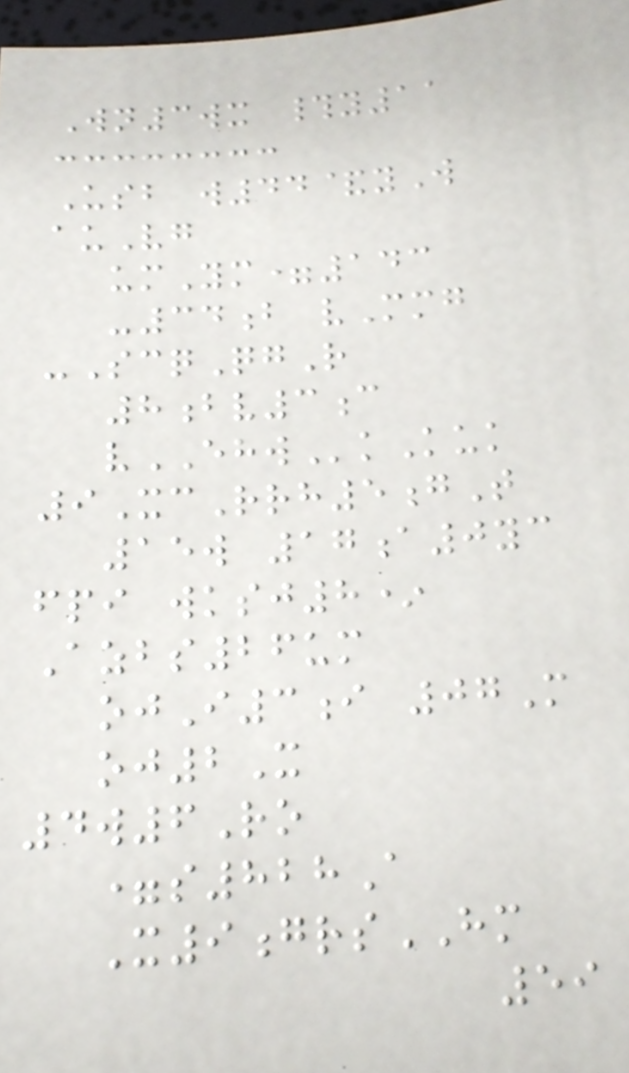Wn3wx #y11
Usb w44&yW
auVg
umYm=143
-34b vMmg
-ScqQgR
8bv3c
vEHWkKuk
9XcRrh5gT
15w 17a0yc
fpi wksj8*
Azbs26um
ojI3i 07M
oj2X
4w6Ro
=s828A
X9grsHM
59
